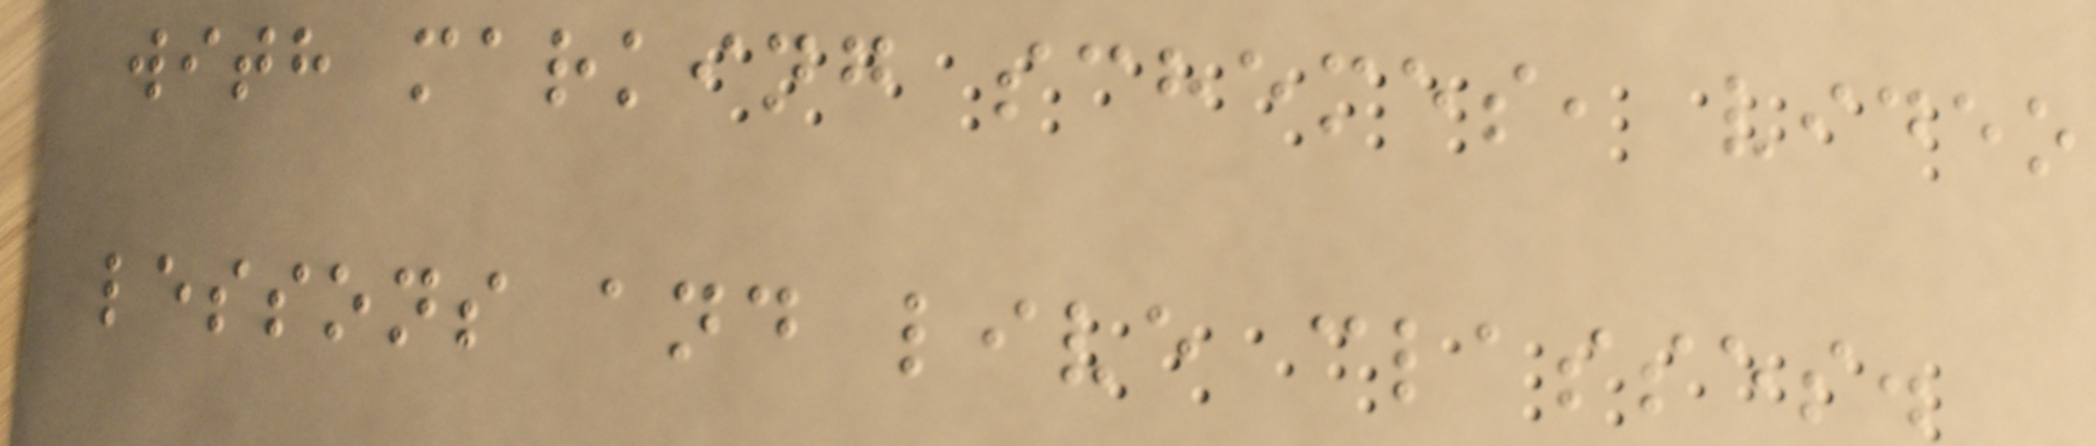with marking schemes, video
lessons and live classes.
